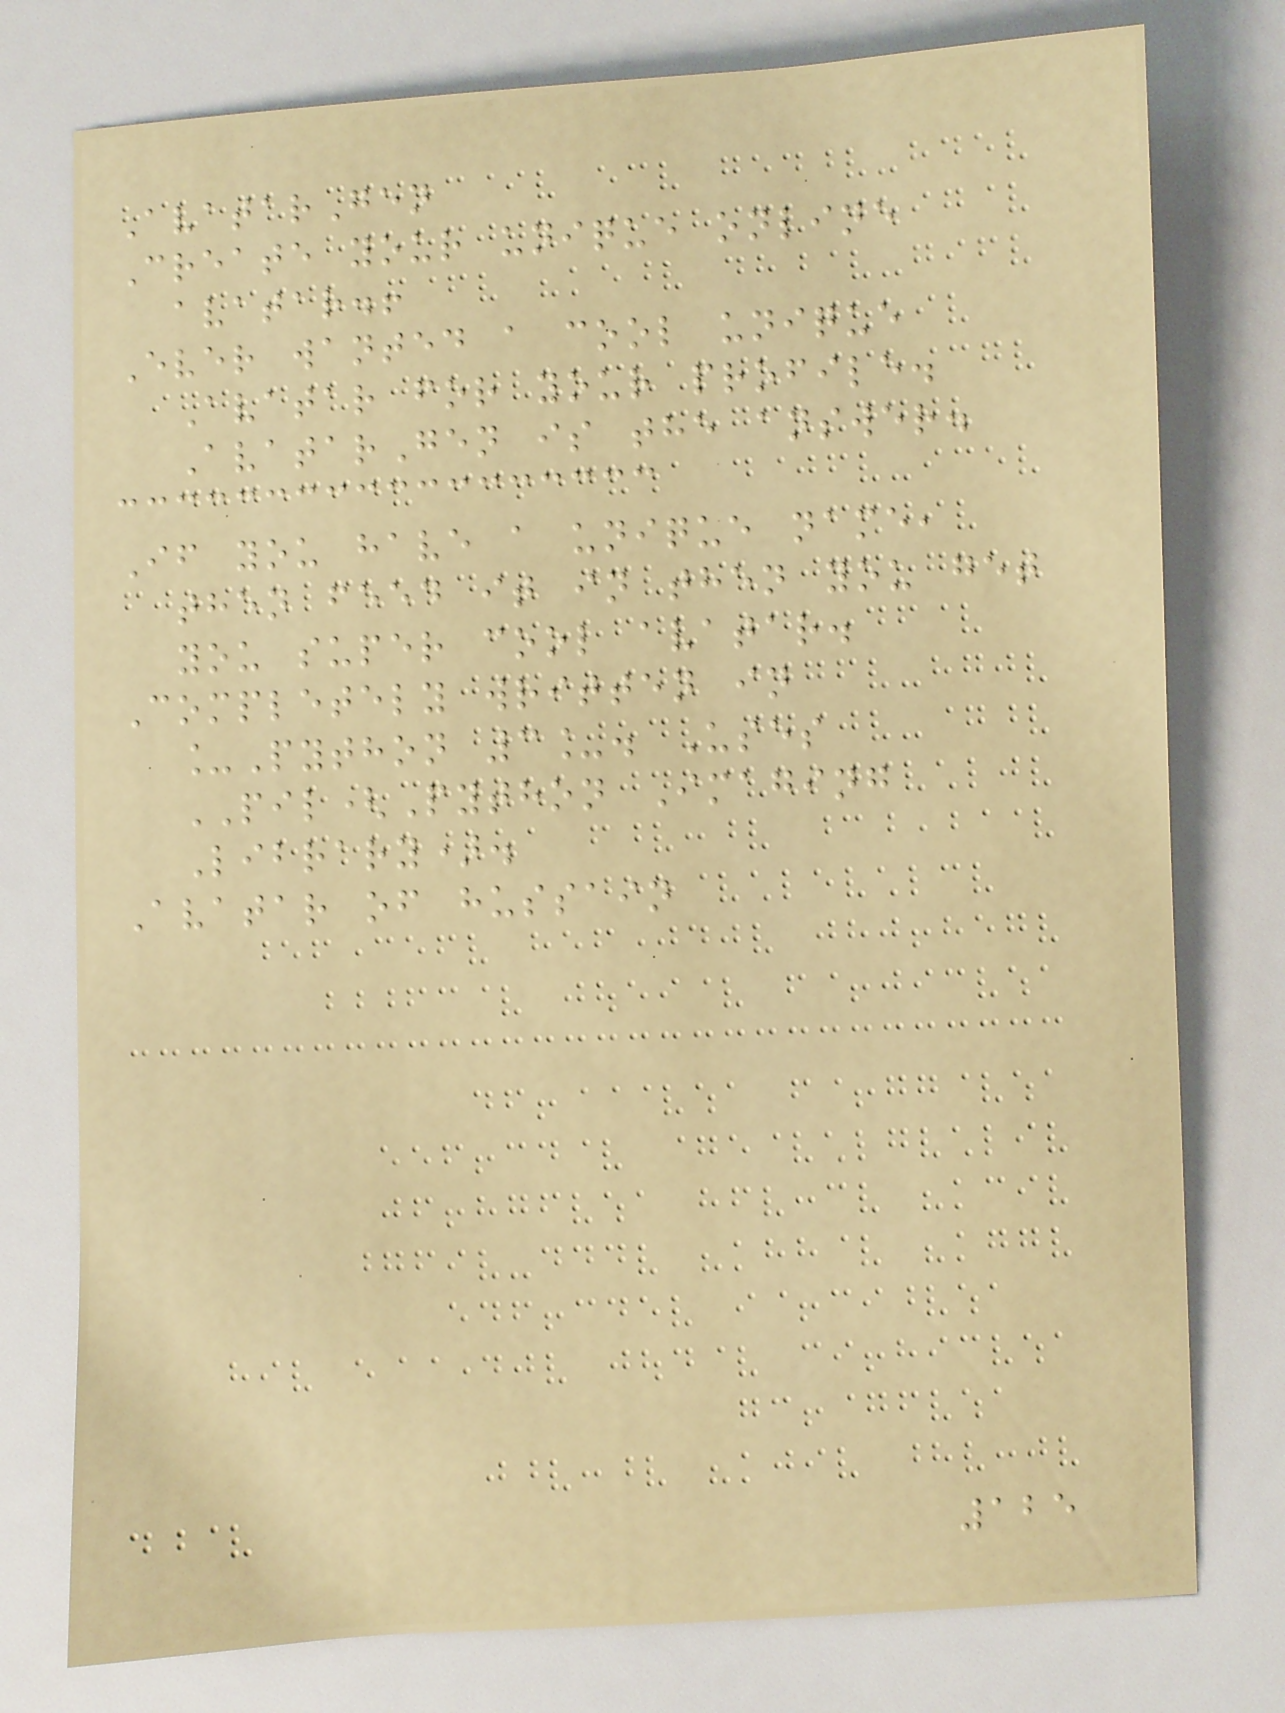AvatarGen
Create your unique online
avatar.!
Ever wanted a cool unique
Avatar for your profile.
AvatarGen is the answer.
If you have a unique name,
then feed it in then you get
you super cool avatar.
Completely written in
_Python 3_. Uses
PIL(Python Imaging
Library).
Avatar of hussain
125
